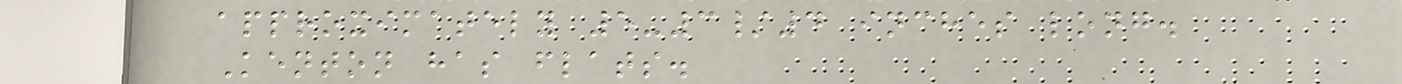approximately 5-3/4 inches long.
Kenton has flats.
